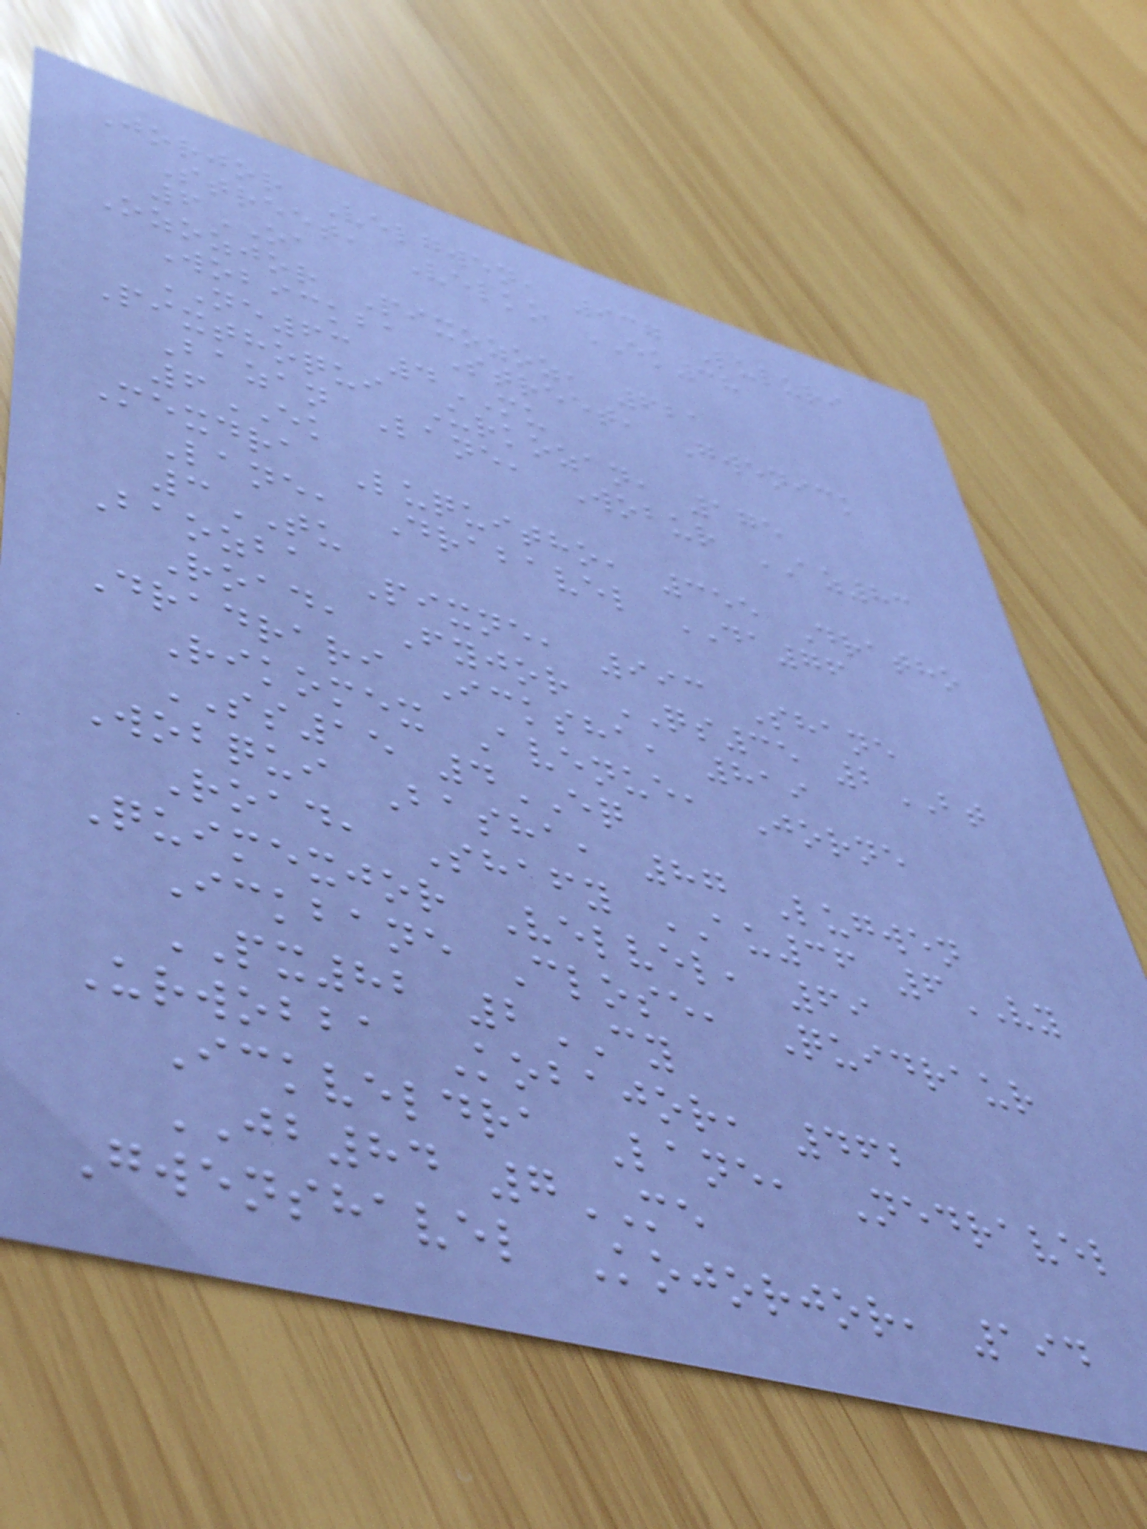Jorjor Velgwen, 937 Luluri
Street, Velko EK38
6OA
Ozozjor Pixozoz, 621
Wobickba Street, Gwenick
NE63 4MU
Pixthoqui Urkozan, 175
Bazan Lane, Wobur AZ83
6EK
Mexdra Luquitho, 355 Dratho
Lane, Drabavel DA76
3TU
Baozba Pixne, 993 Shane
Road, Fyjor QS35 2BT
Dradrari Icksha, 819
Rikomex Avenue, Jorne
SS15 4EQ
Wobqui Basha, 87 Lugwen
Road, Shafy AU36 6VY
Quimexjor Velvel, 69
Ickbane Close, Quidraur
PX82 2CY
Urwobba Kobajor, 462
Ickveldra Lane, Nedravel
JB84 7ME
Gwenshavel Kojorjor, 194
